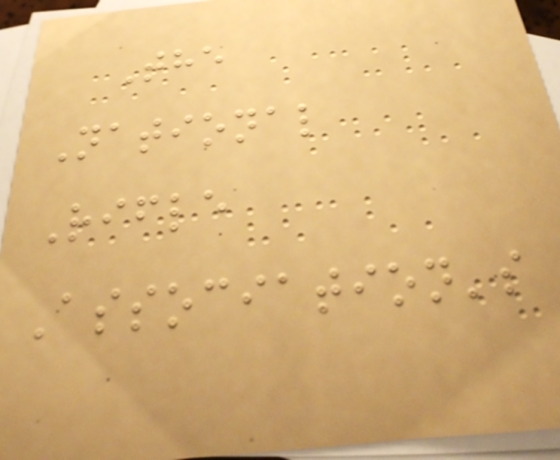The
National
Rifle
Association's
